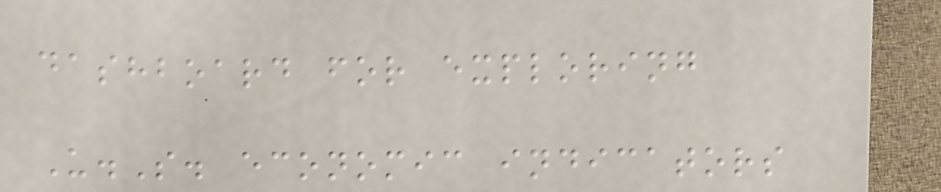dashboard for exploring
U.S. economic indicators
